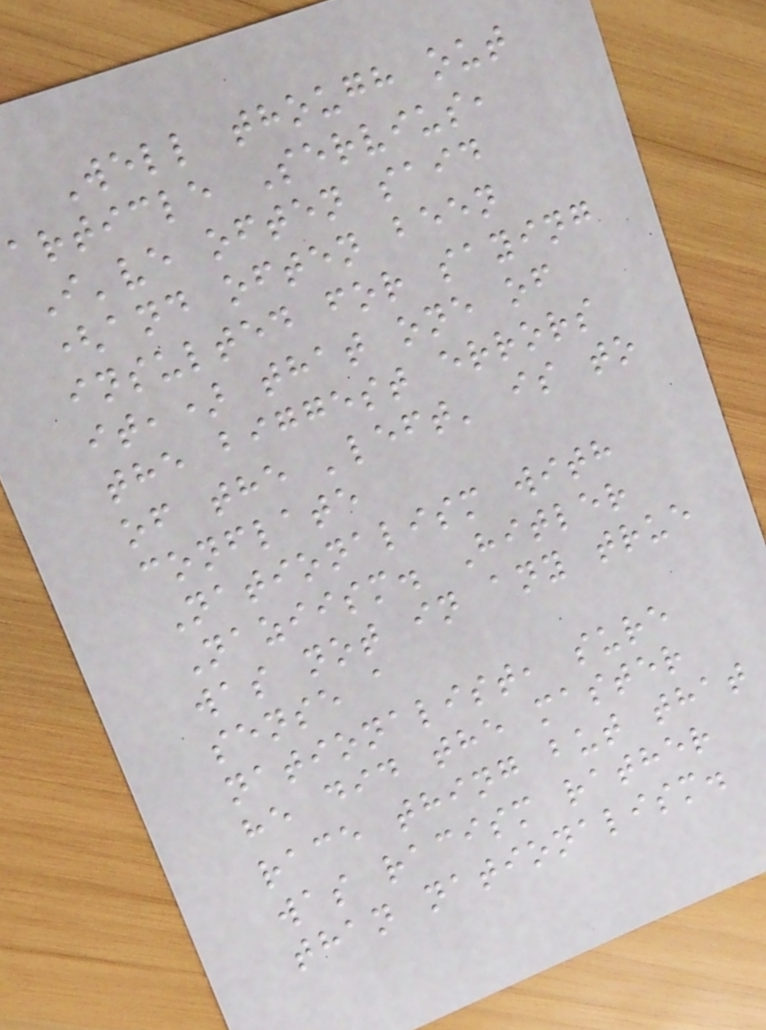Well though out
article Servius,
I've often said
(and often been
insulted for saying
it,) that one of
the biggest errors
of the 'left' is to
conflate
Nationalism with
Naziism. Hitler
was not in any true
sense a
nationalist, sure
he did the master
race thing but that
was racism rather
than nationalism.
